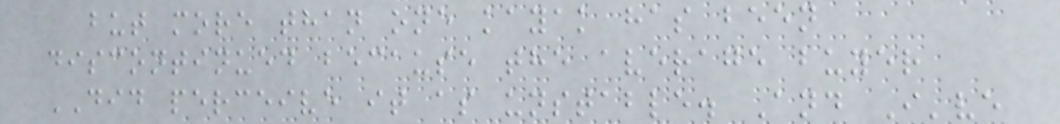but more than one kayak has been
discontinued because the average buyer
DID perceive it as unstable. And I've
